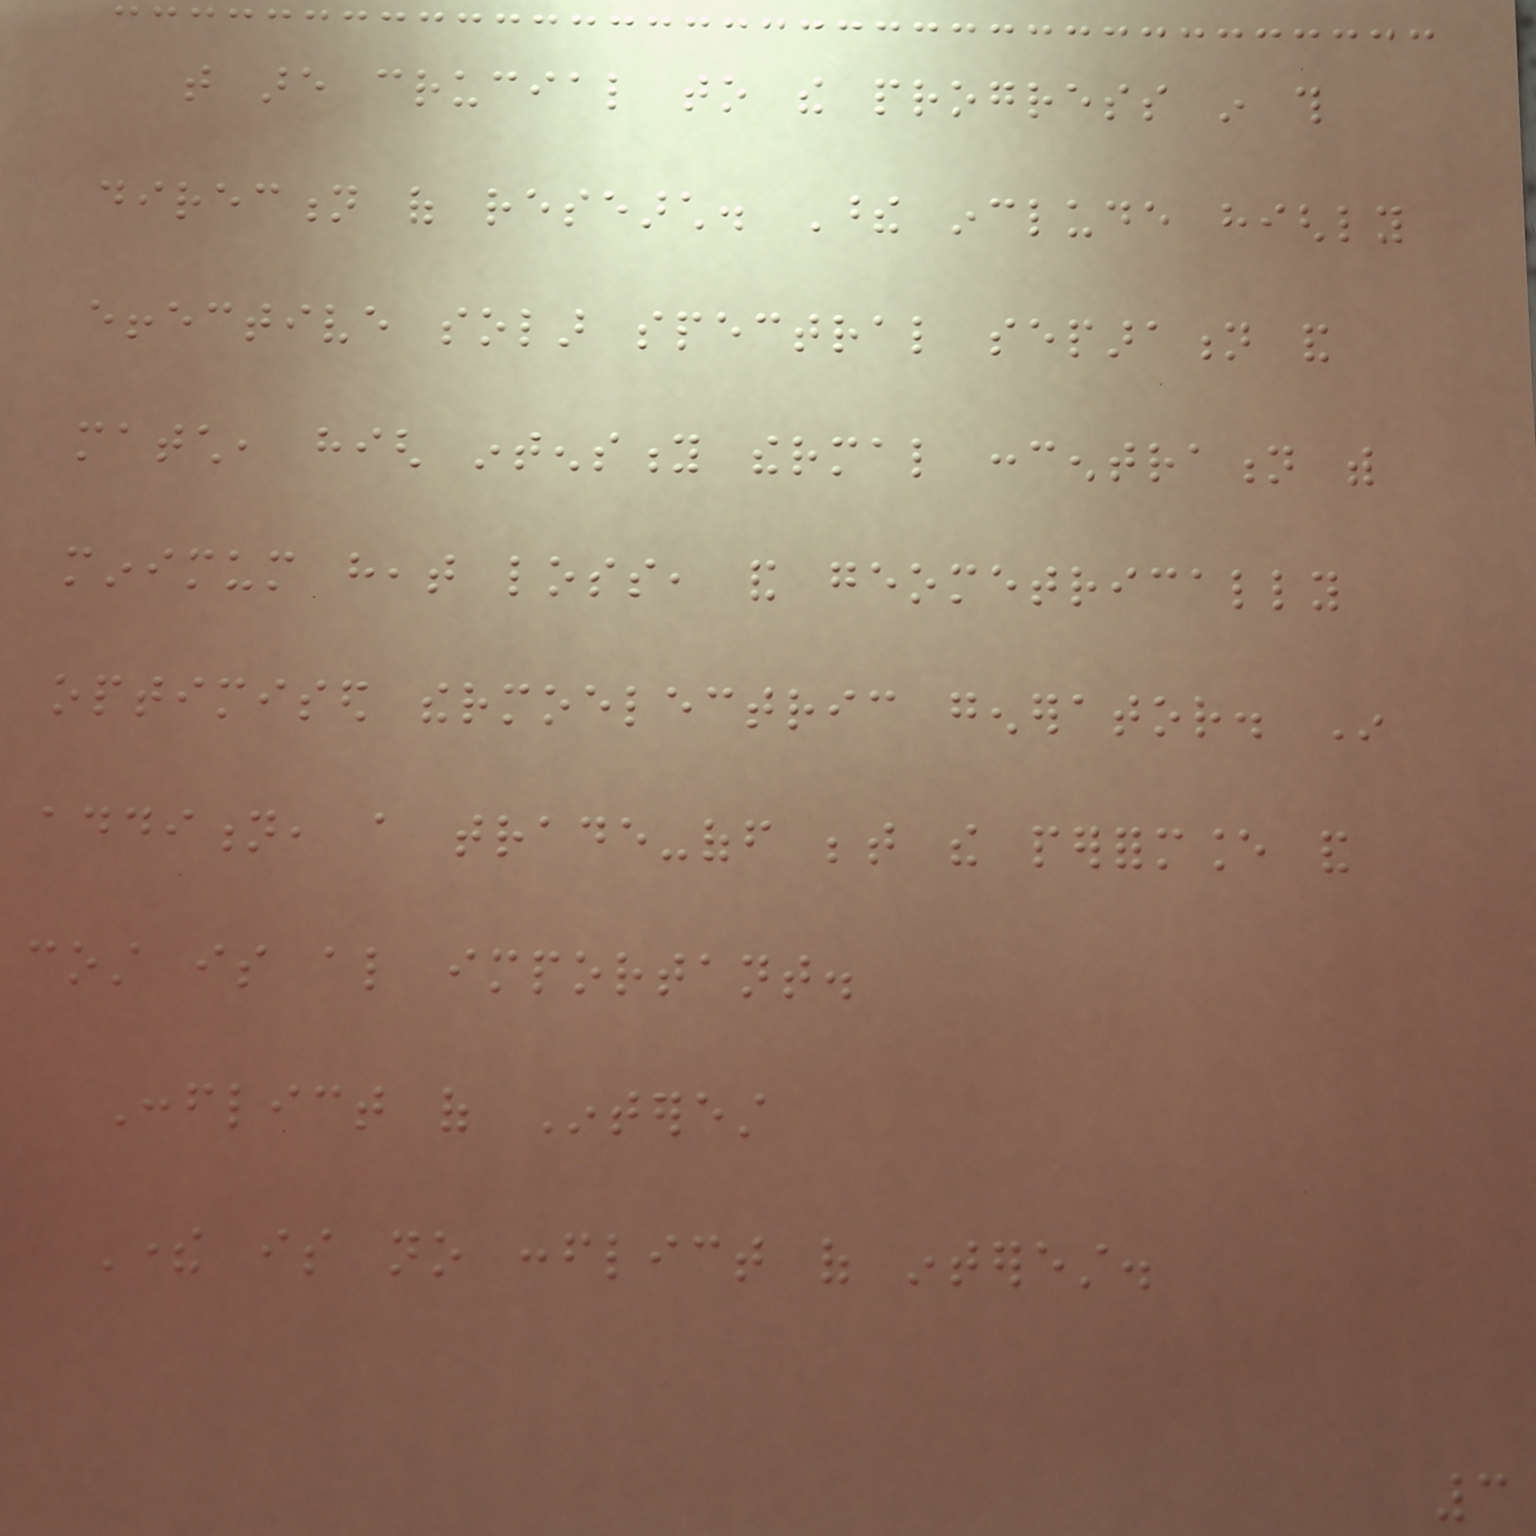that are crucial to the progress in this
direction of research. These include highly
effective solar spectral separation and
match, high intensity thermal concentration with
minimum heat loss, and geometrically
optimised thermoelectric generator. In
addition, a trade-off between the performance and
cost is also important.
Conflict of Interest
There is no conflict of interest.
3
